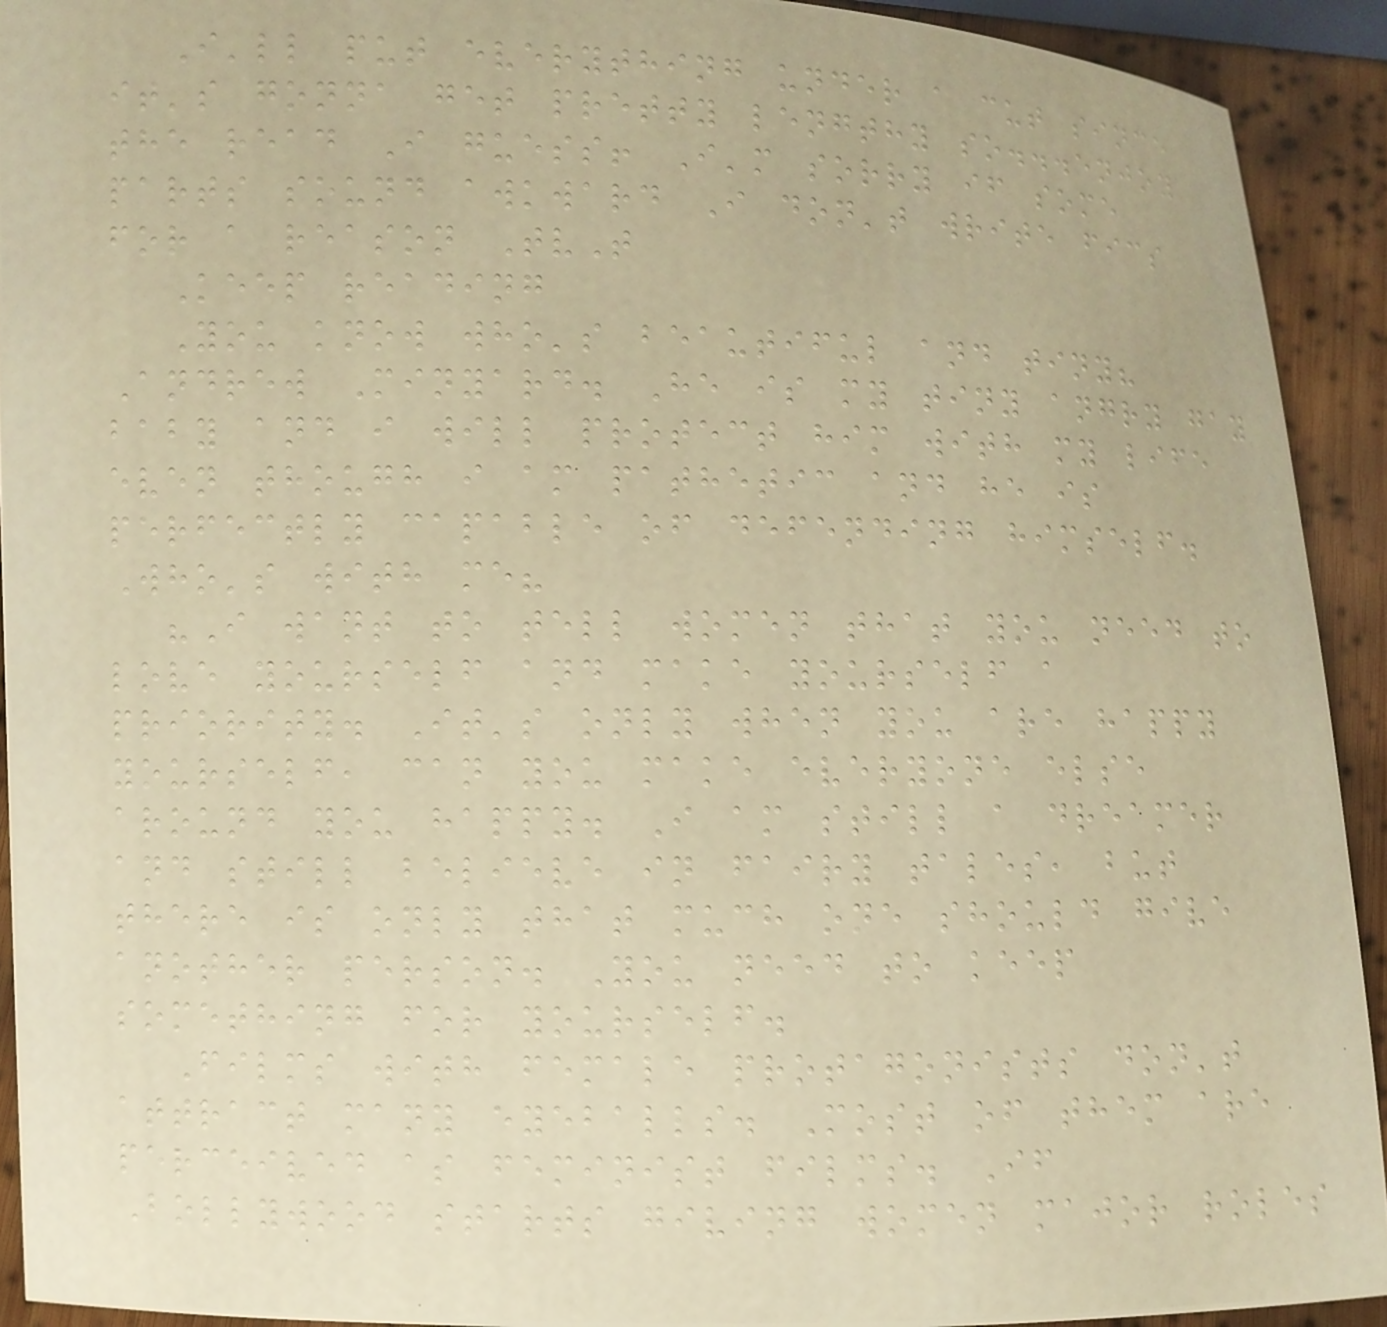I'll put everything under a cut since
it's gonna get pretty lengthy so...enjoy
the read I guess! I'm sorry if some
parts sound awkward I don't write fics
for a reason TvT
Keep reading
You know who's beautiful and tiny?
Andrew Minyard. He is my tiny angry gay
baby and i will protect him with my life
even though i am pathetic and he is
perfectly capable of defending himself.
Who's with me?
"I want to tell women that you need to
love yourself and make yourself a
priority. It's only when you are happy
yourself, can you make everyone else
around you happy. I am still a dreamer
and still believe in fairy tales, but
there is only that much one should give
another person. You need to keep
something for yourself.
Films with female protagonists don't
attract many eyeballs. Most of them are
perceived as feminist films. If
Bollywood starts giving women major roles
